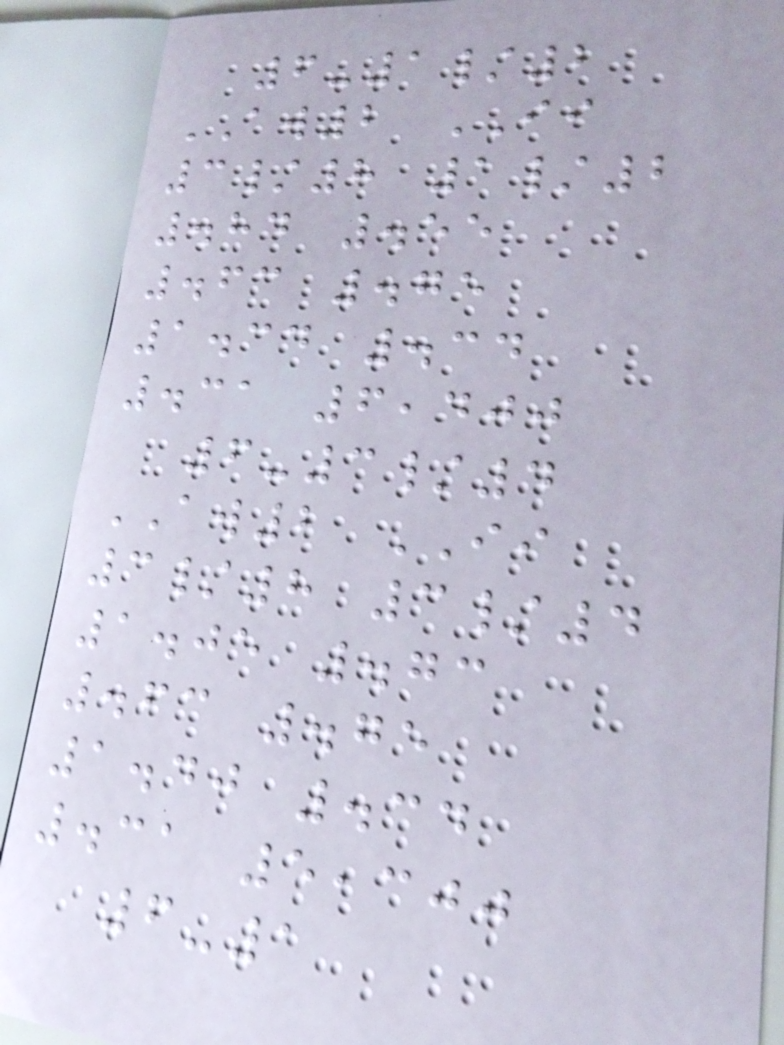6-1/2
AW2 II
3/8 1/2
.84 .55
.63 .75
1.34 .34
.31 6,400
6-3/4
AW2 II
3/8 3/4
1.05 .73
.63 .75
1.40 .34
.31 5,300
6-1
